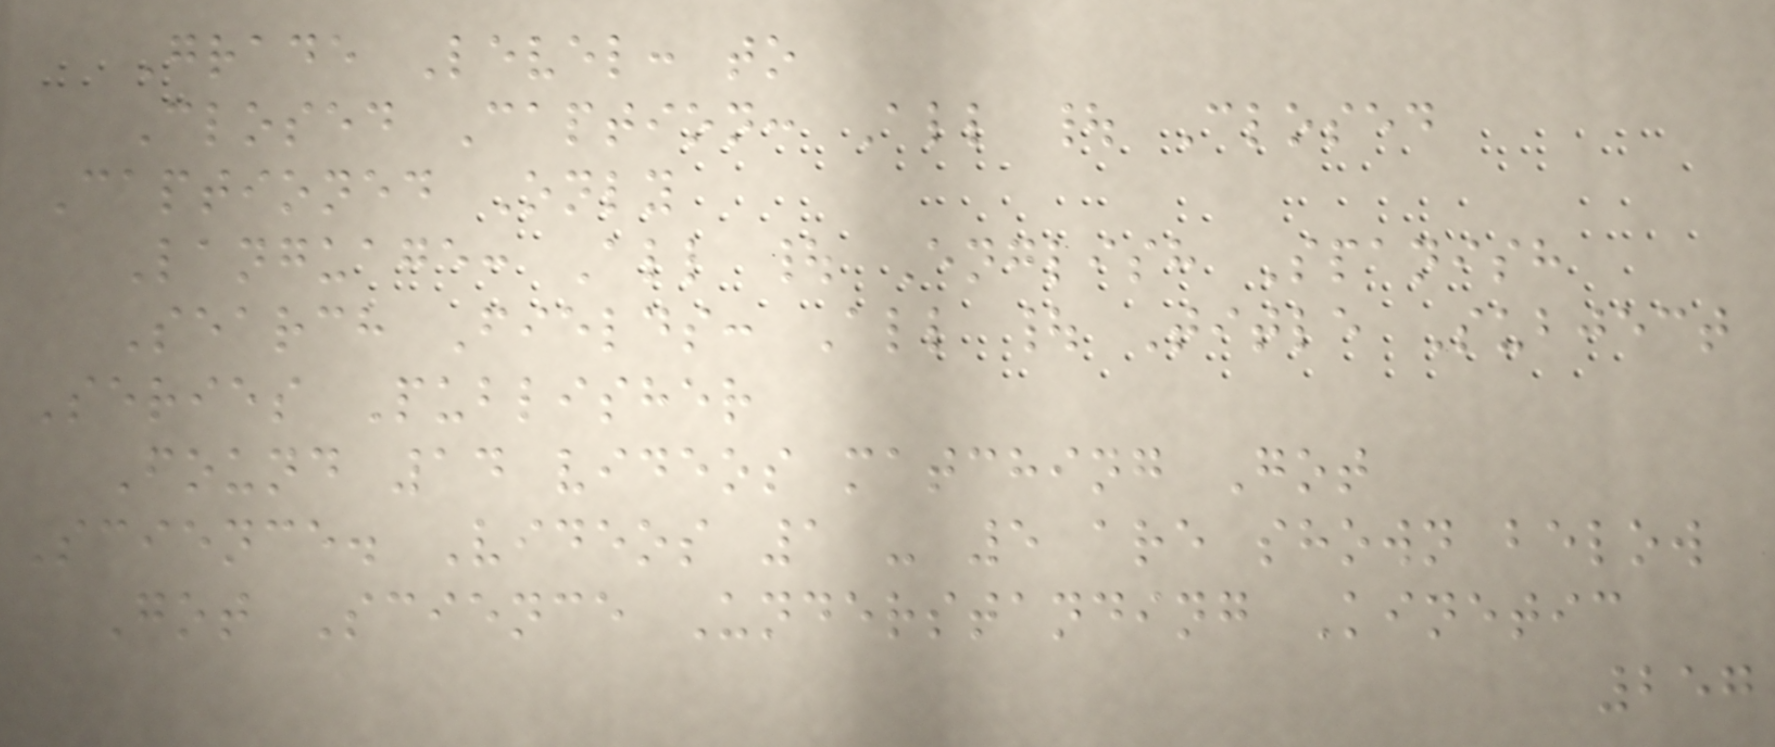Grade Level: to
Closed Caption: All | Closed
Captioned Only
Language: All | English Spanish
Search Fields: All | Title Subject
Series Publisher
Found 14 videos matching Got
Science. Videos 1 - 5 are shown below
Got Science Understanding Kinetic
257
